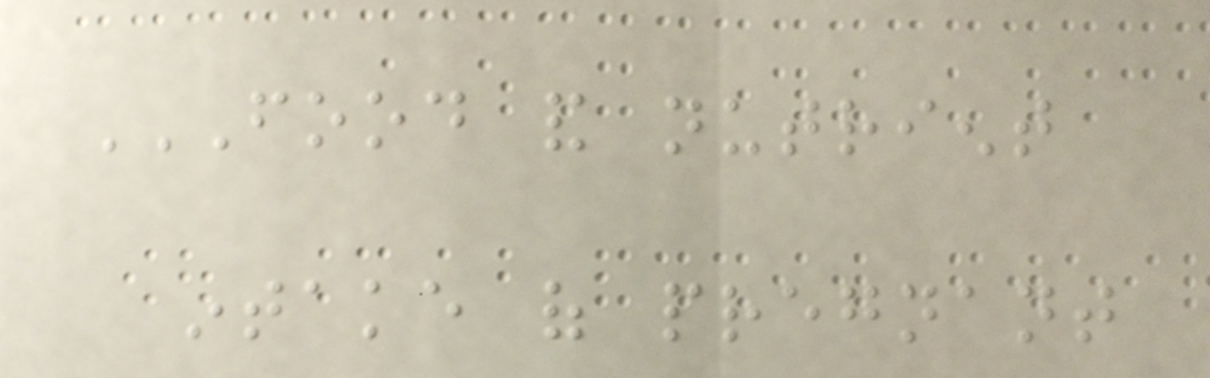FOOD AND NUTRIENT
INTAKE OF PREGNANT
